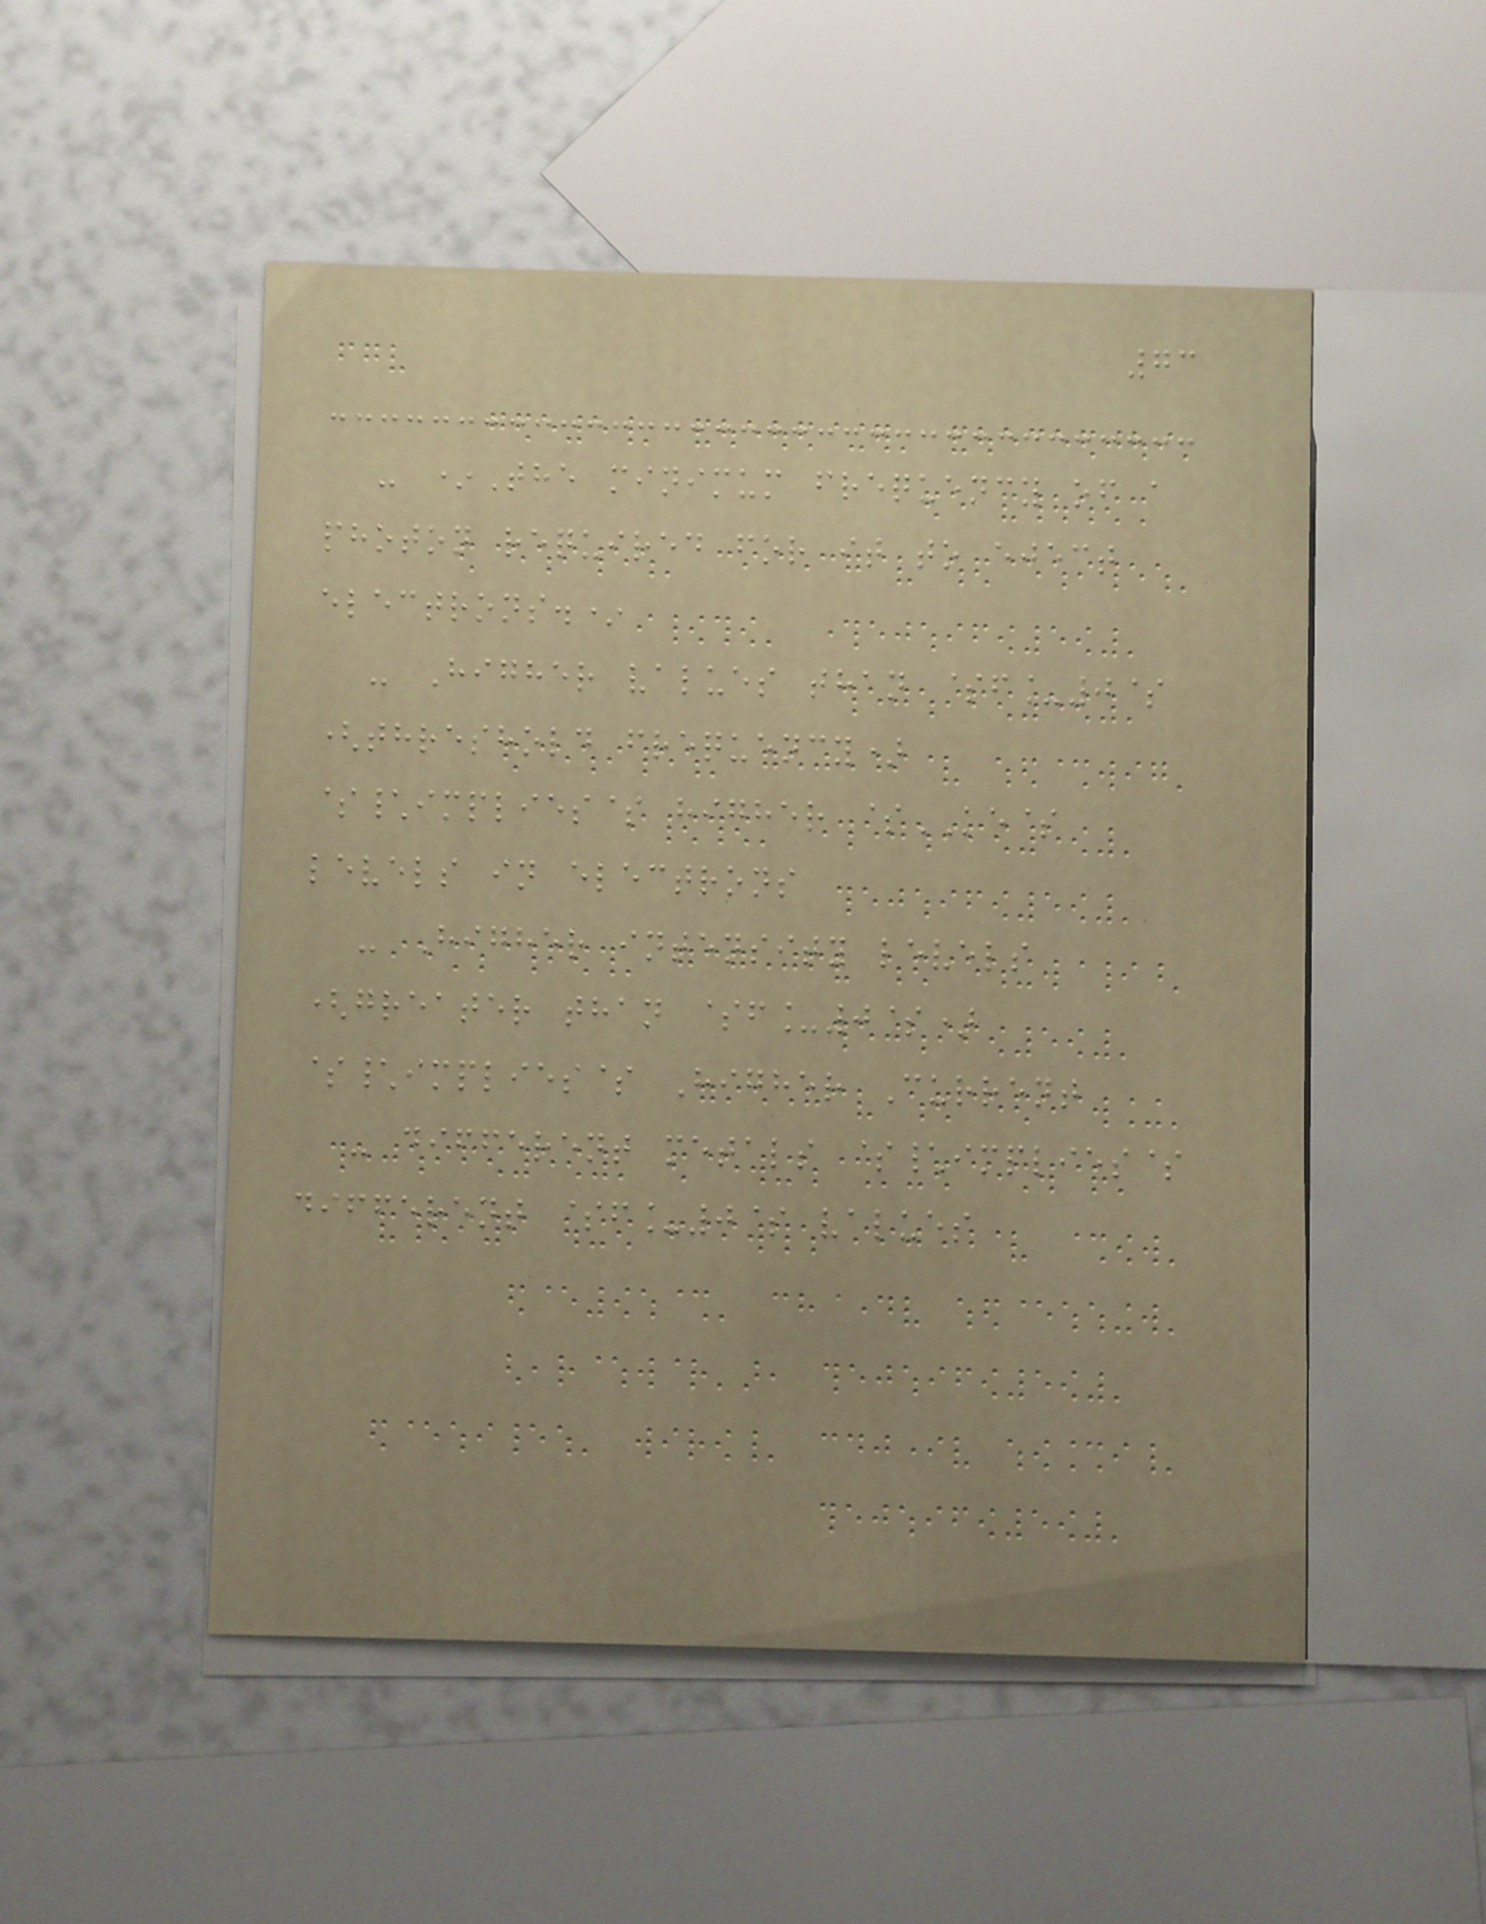73
- *The minimum frequency of a
photon required for it to eject
electrons.*
- Higher values than $f_0$
(threshold frequency)
$\implies$ higher $KE$
levels in electrons
- Higher intensity levels
(greater than $f_0$)
$\implies$ Higher Current
- different metals $\implies$
different $f_0$ values
